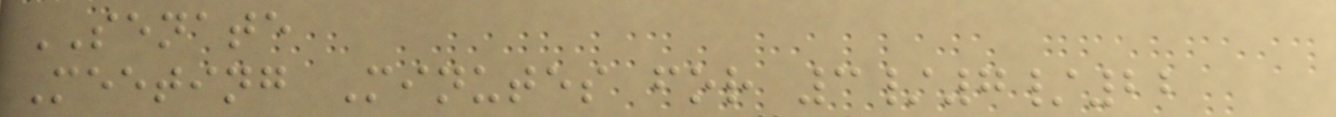SENATE
Meeting Minutes for 3/7/22
